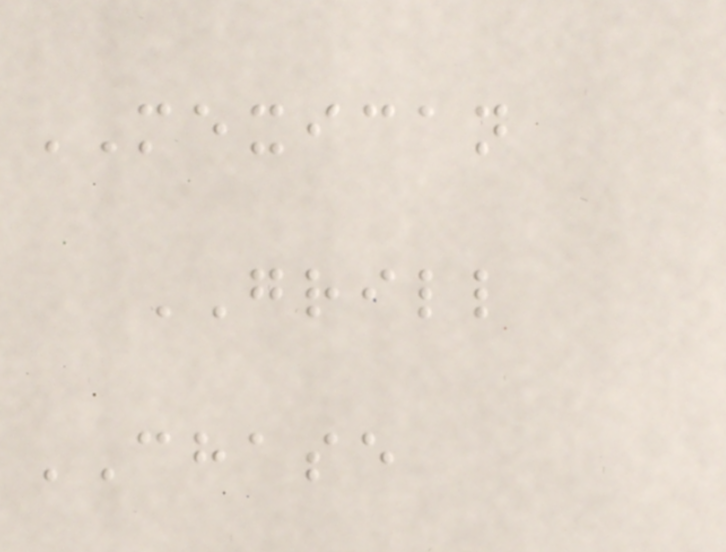MEXICAN
GRILL
CHASE
